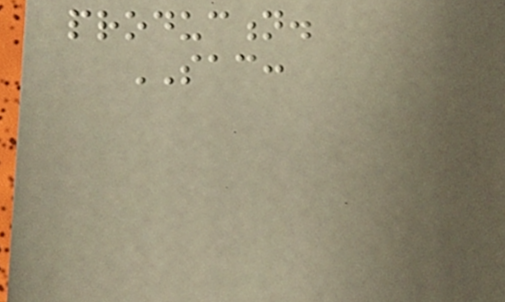production.
SAC:
